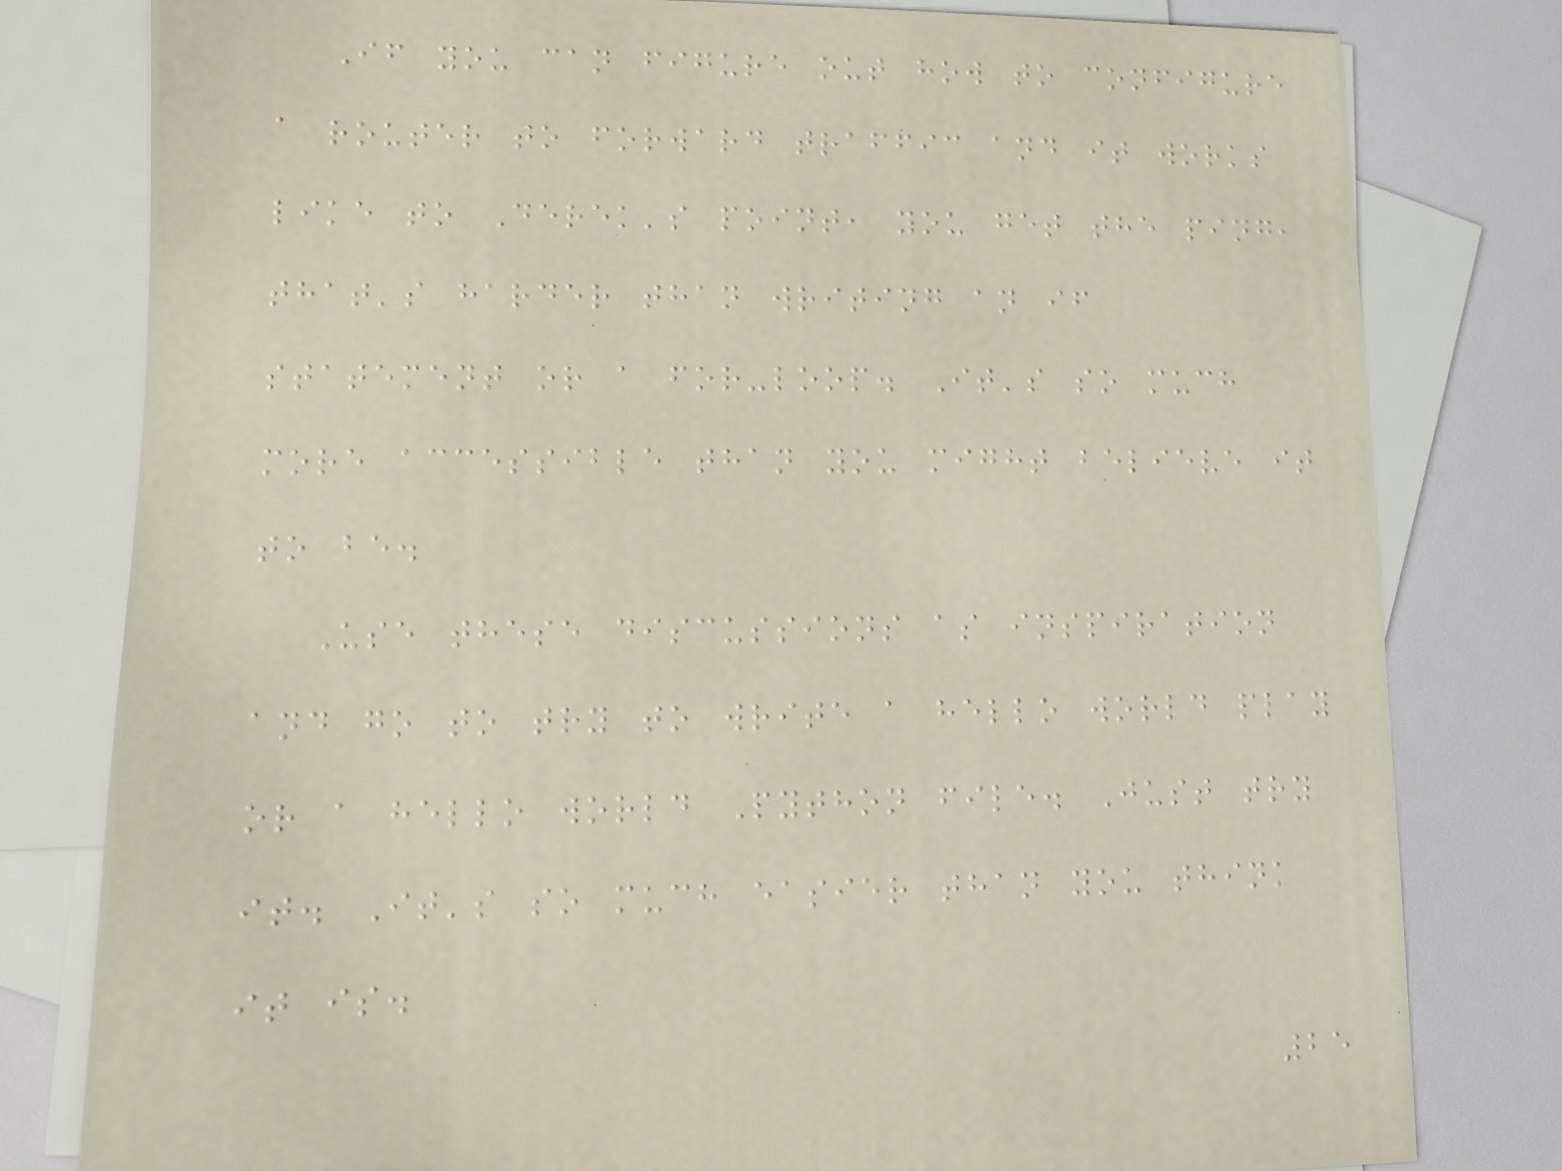If you can figure out how to configure
a router to forward traffic and it works
like to Derek's point, you get the ping,
that's harder than writing an if
statement or a for-loop. It's so much
more accessible than you might believe it
to be.
Use these discussions as inspiration
and go to try to write a hello world play
or a hello world Python file. Just try
it. It's so much easier than you think
it is.
25
